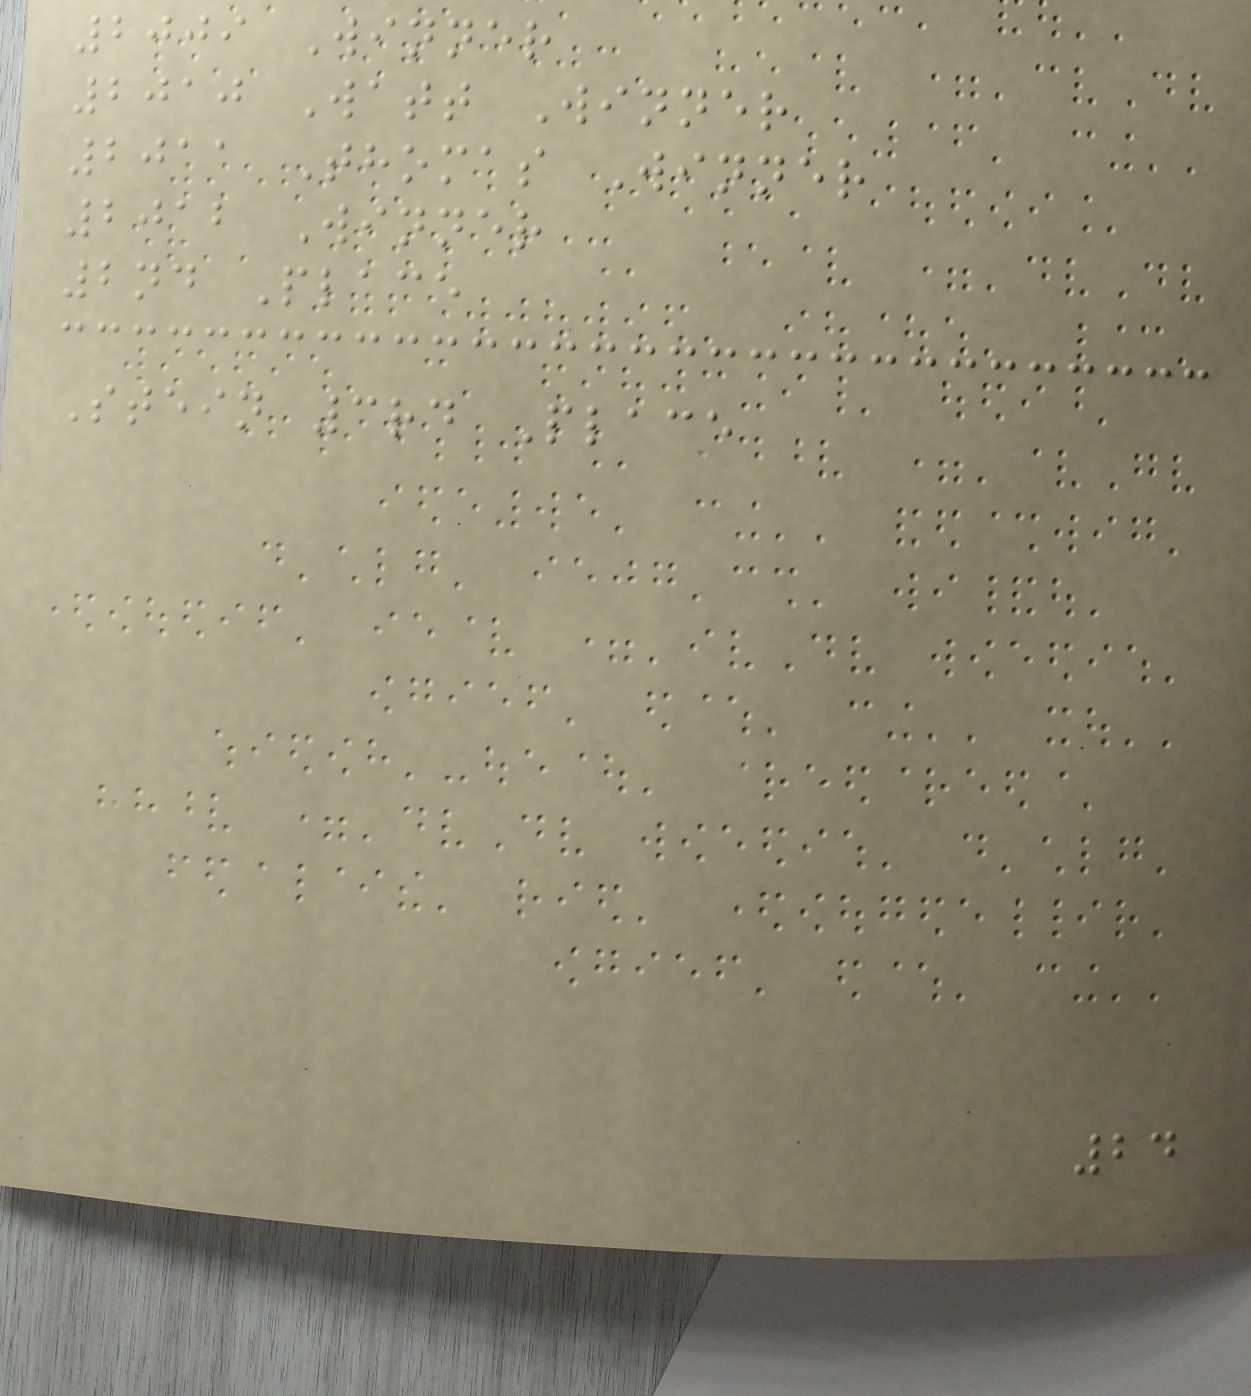2009 Winner
2010 Watt Winner
2011 Thomas Winner
2012 Winner
2nd Place
Stein 3rd Place
24
